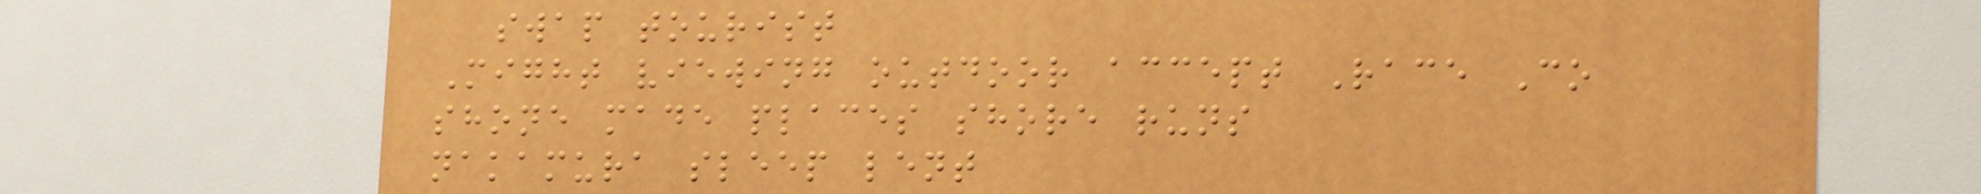swap tourist
Might viewing outdoor accept Race Co
shone made places shore runs
nakamura sleep lent
